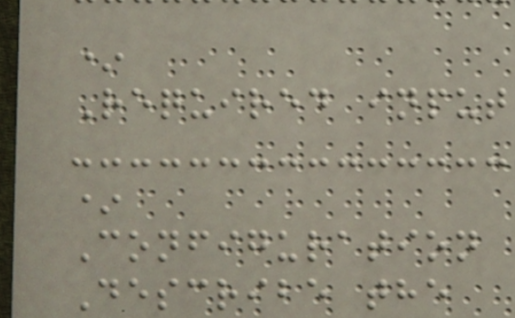*
Required input
*
Configuration
Describe the
